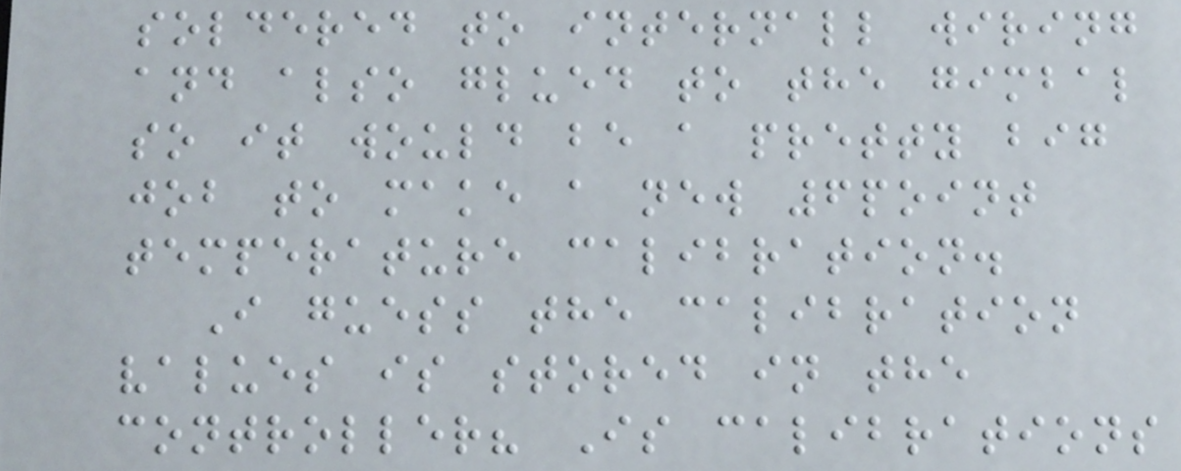soldered to internall wiring
and also glued to the gimbal
so it would be a pretty big
job to make a new 6point
temperature calibration.
I guess the calibration
values is stored in the
controller? Is calibrations
